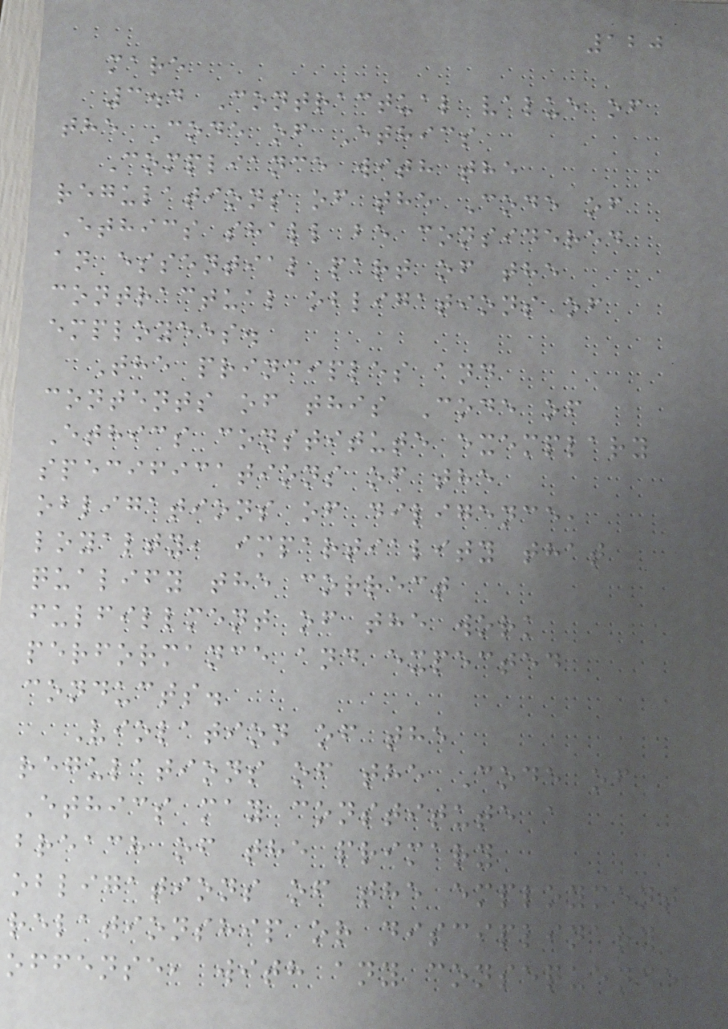120
mare
3.4 Contractual value of
the Code of Ethics
Compliance with the
regulations of the Code of
Ethics shall be considered
an essential part of the
contractual obligations of
employees.
The principles and
contents of this Code of
Ethics constitute exemplary
specifications of the
obligations of diligence,
loyalty, impartiality that
qualify the correct
fulfillment of the work
performance and expected
conducts.
Violation of the
regulations of the Code of
Ethics may constitute a
breach of the primary
obligations of the employment
relationship or disciplinary
offense, with any consequence
